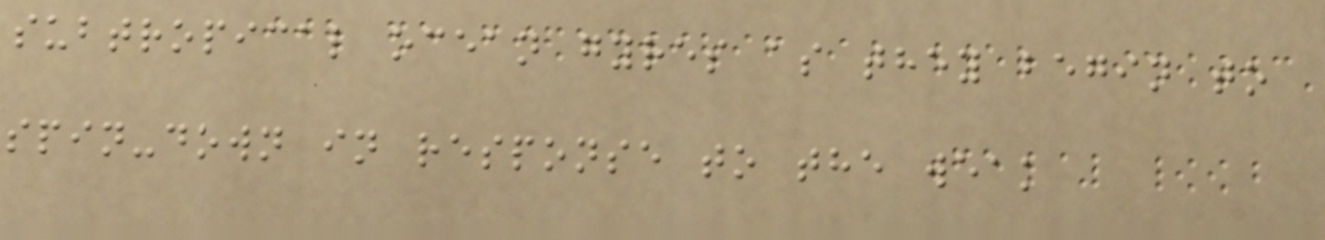subtropical ocean gyres as they begin to
spin-down in response to the weak
